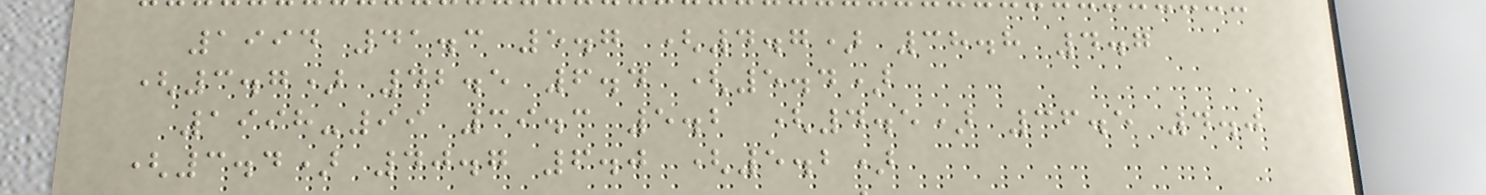1994 41.3 5.7 (4.7) 38.8 4.7
(3.7) 42.5 6.4 (5.4)
1998-99 39.3 5.2 (4.5) 36.5 4.0
(3.4) 40.7 6.0 (5.2)
